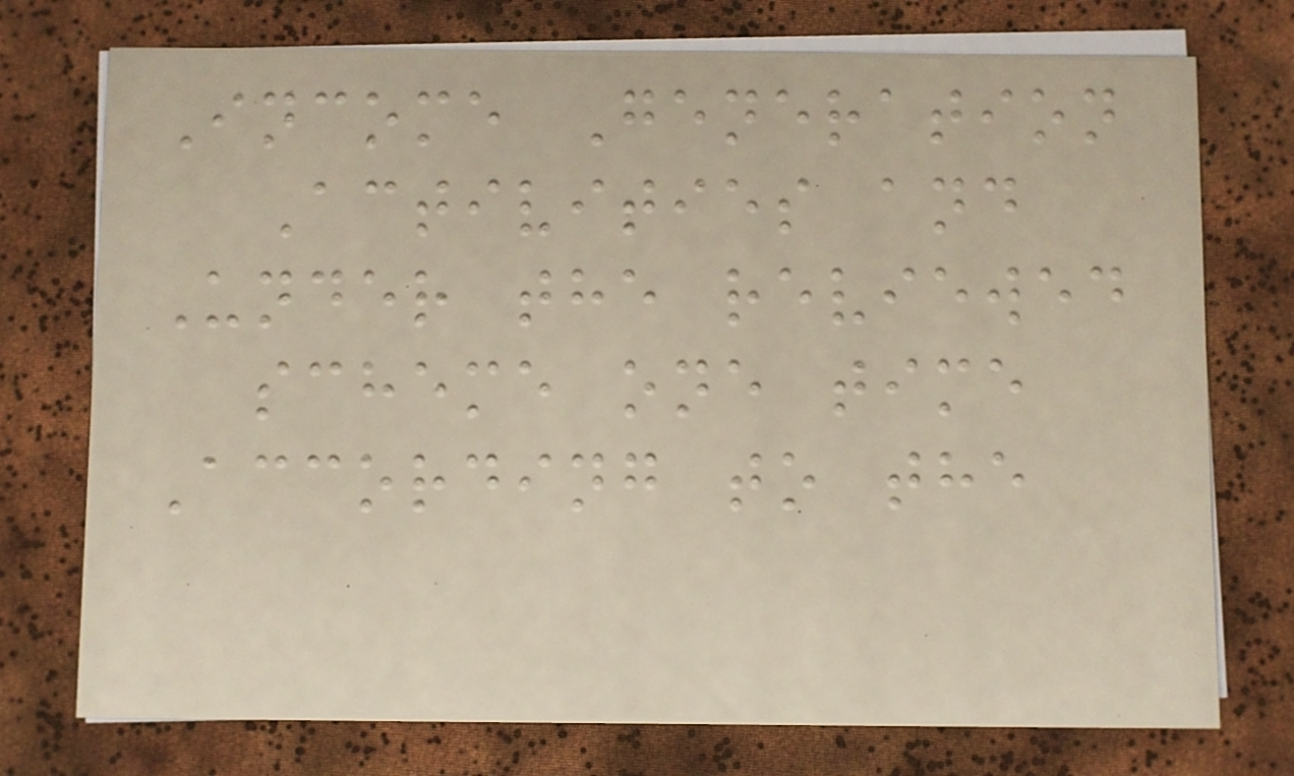Income Generation
Activities and
Under the reviewed
scheme one time
According to the
